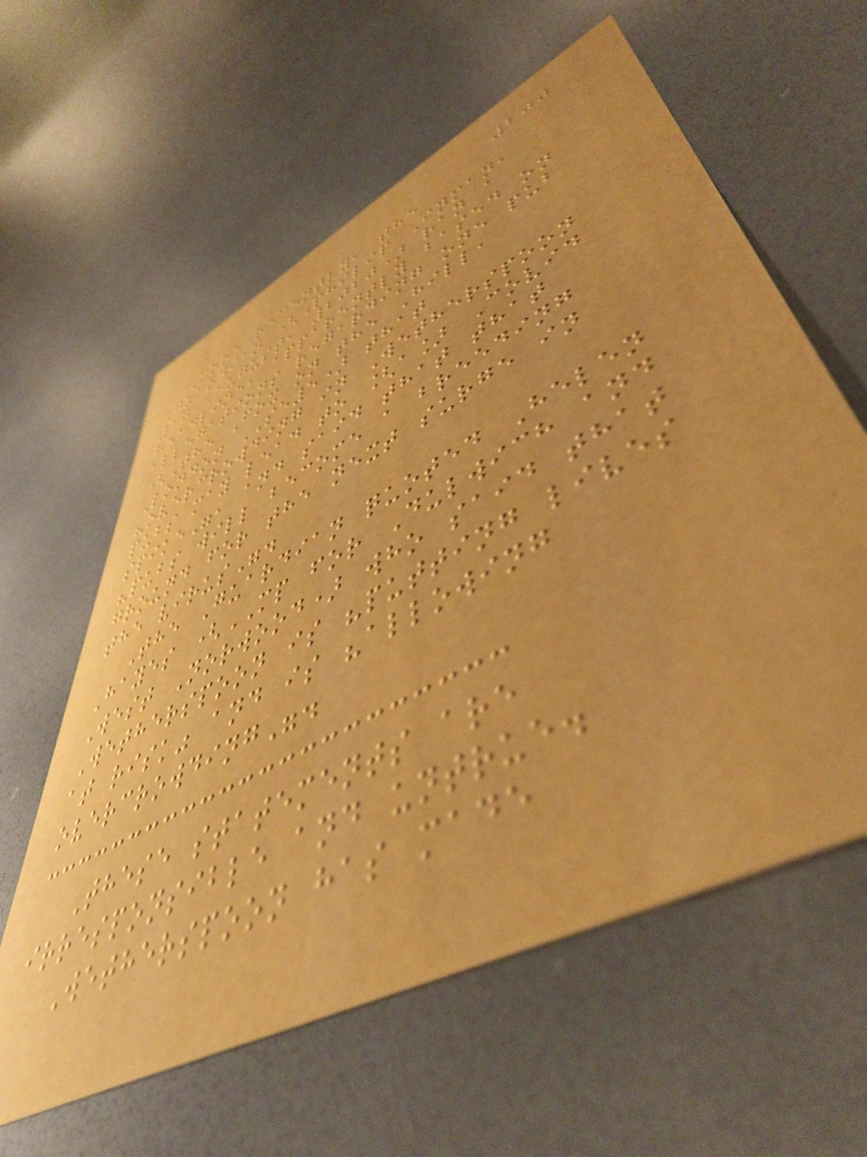200
More recently, the
Guardian (Philip Inman,
17 August, 2020) ran a
headline, apparently based on
allegations regarding one pub
(The Fox on the Hill,
London SE5) that
"overcrowding in Wetherspoon
pubs may lead to [a] Covid
spike", and said that that
"pubs will become a breeding
ground for the next surge in
the virus".
The Guardian quoted Helen
Hayes (MP for Dulwich and
West Norwood) who said that
Wetherspoon is "putting lives
at risk" and is "allowing
overcrowding".
These statements are
irresponsible and untrue.
Wetherspoon has made
